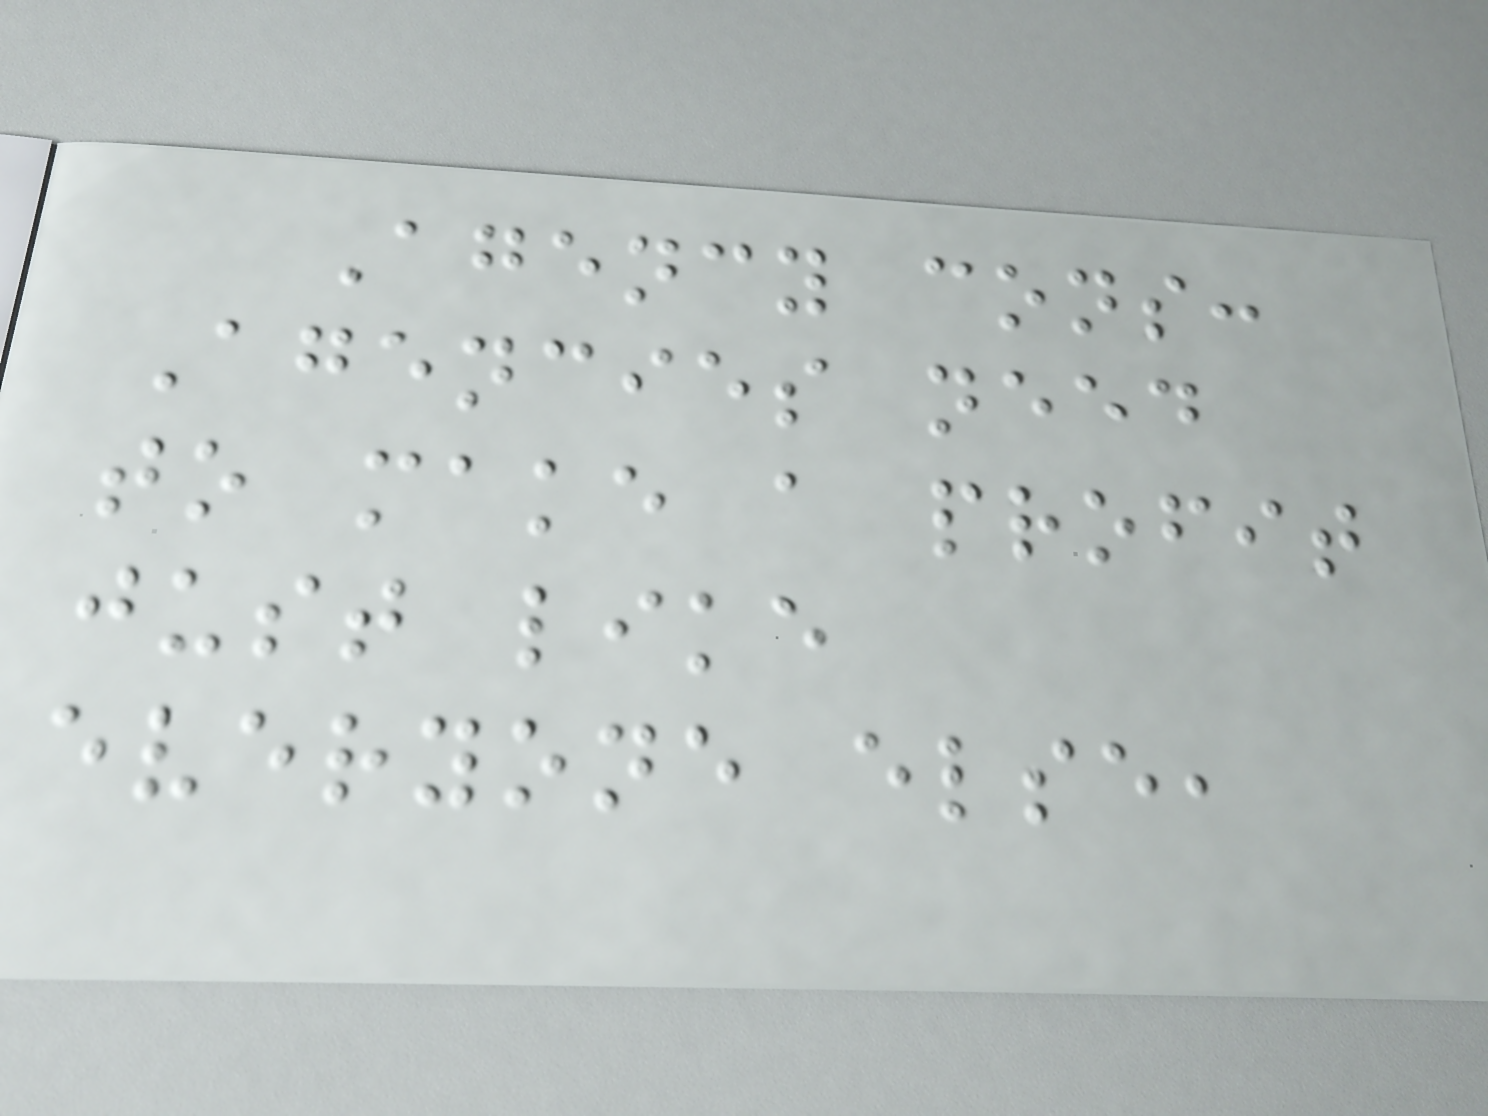Agency cons:
Agencies need
to make a profit
just like
everyone else,
